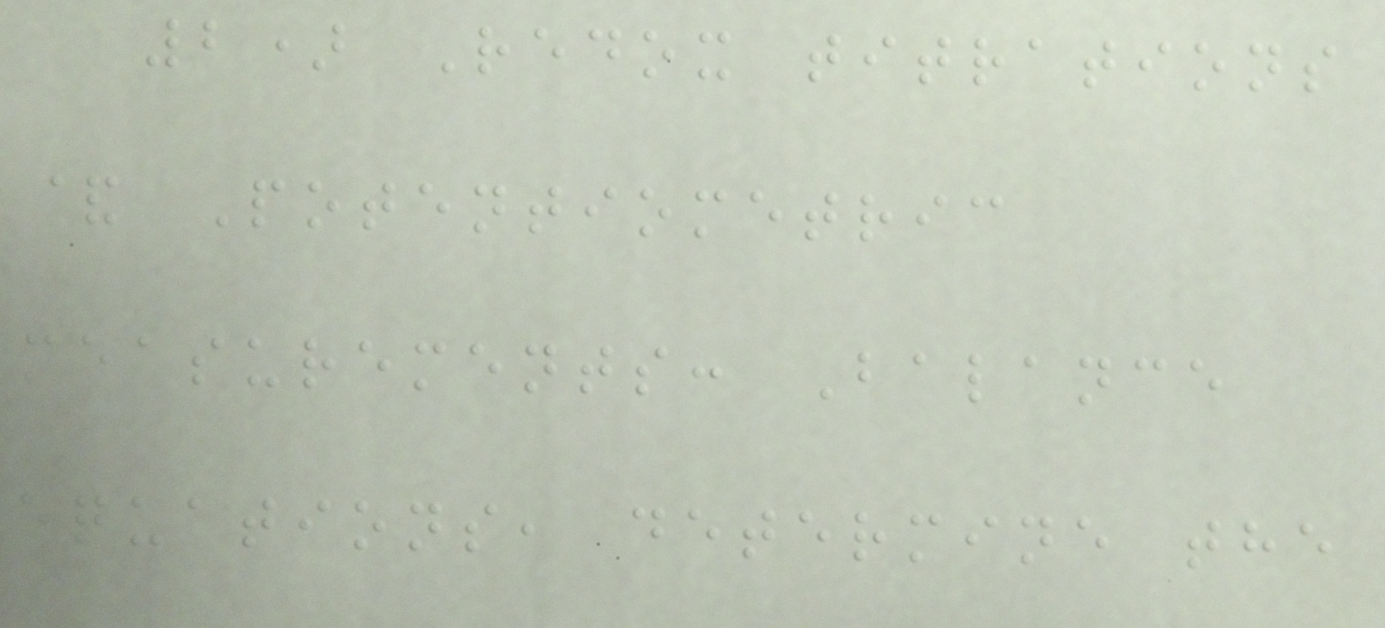2) Redox titrations
& Potentiometric
measurements: Balance
equations, determine the
